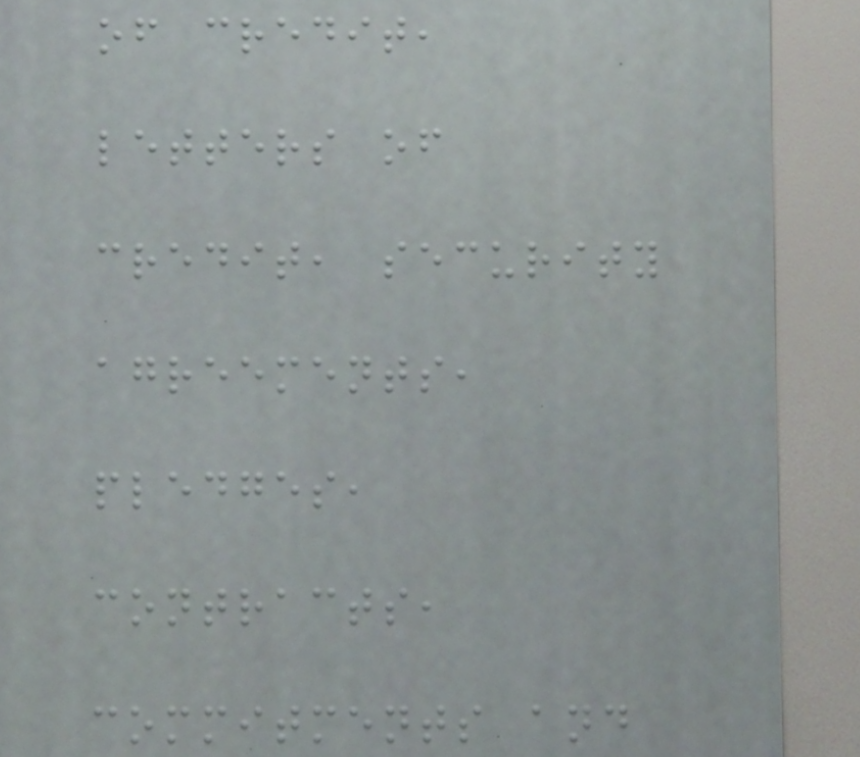of credit,
letters of
credit, security
agreements,
pledges,
contracts,
commitments and
